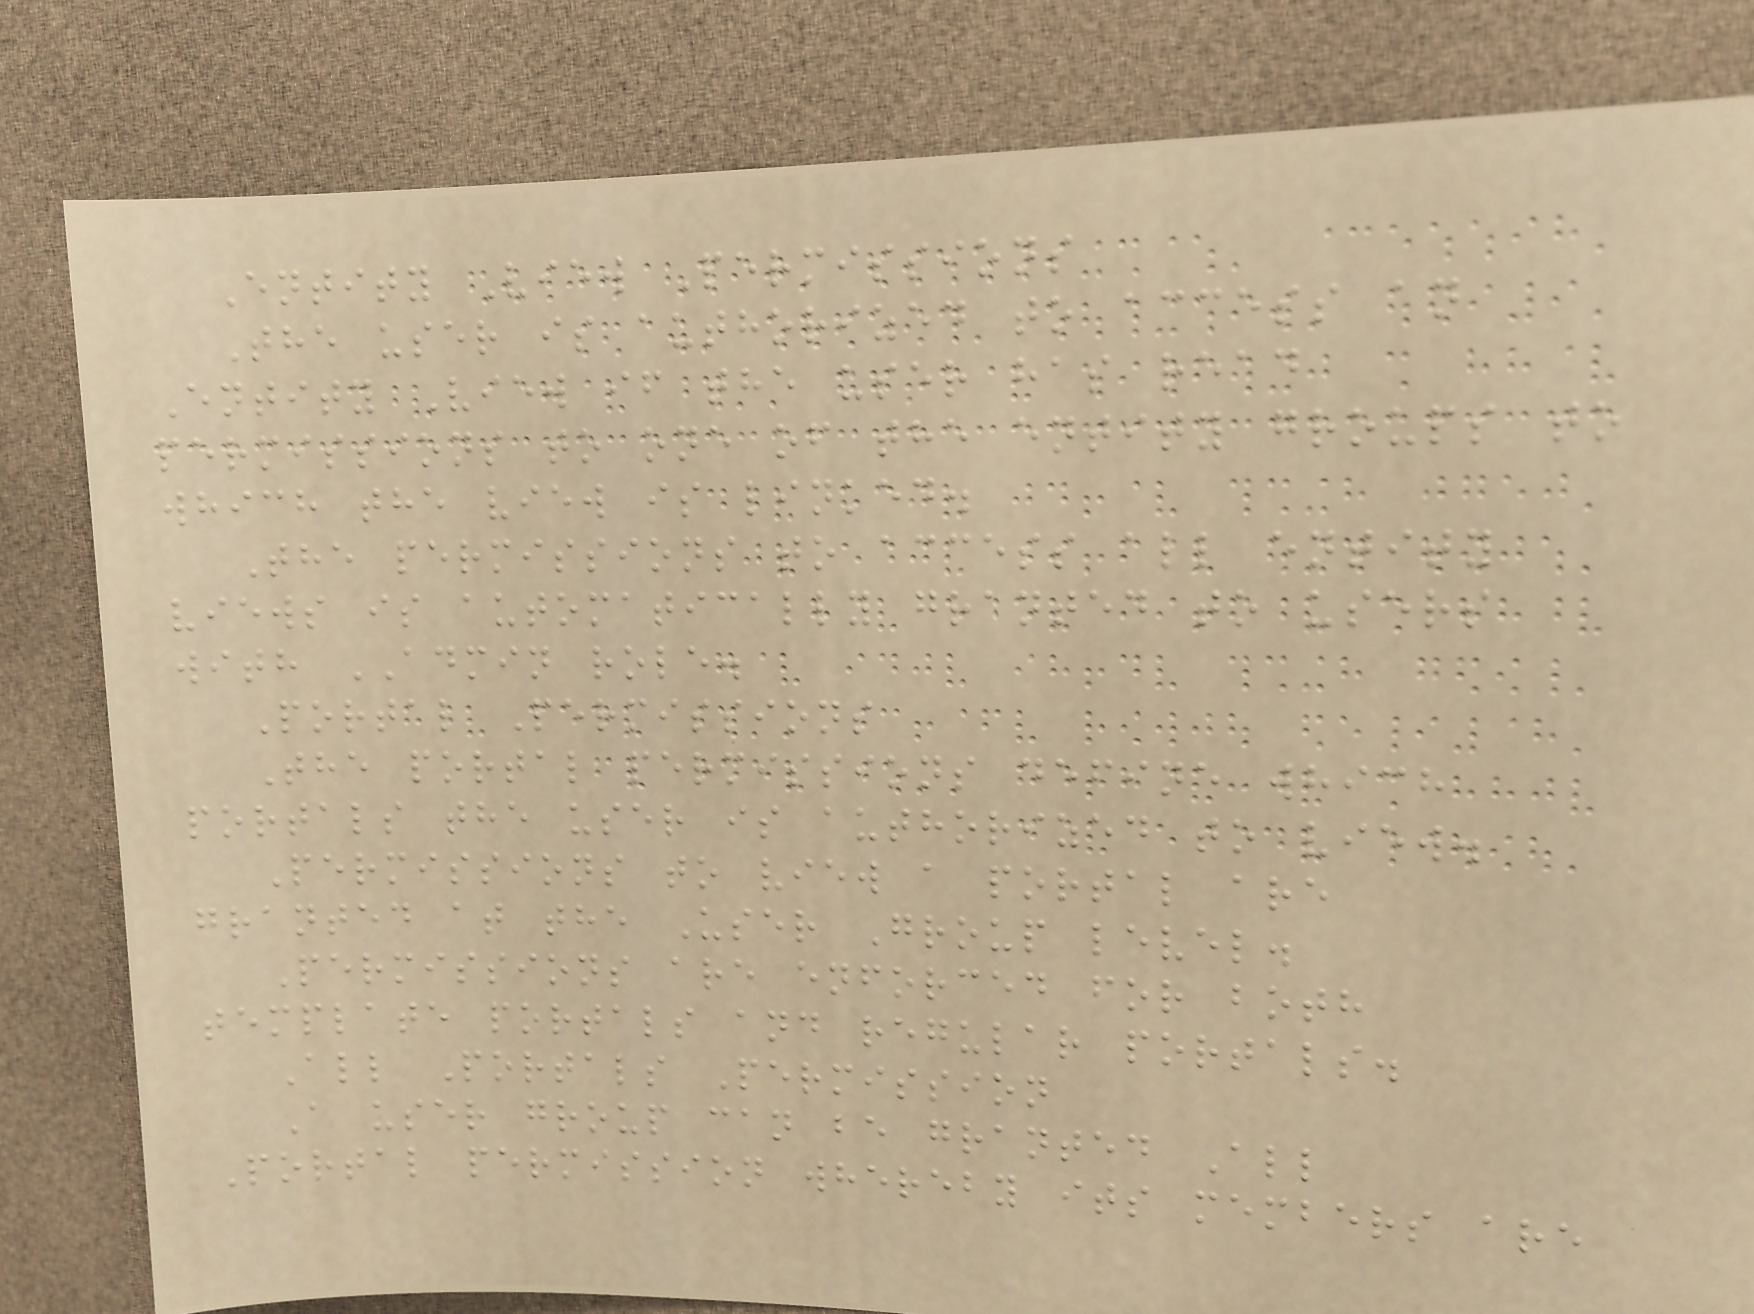Entity View Permissions
The user is authorized to access an
Entity View if the user has read
permissions to one of the entity groups to
which the view is linked.
The permissions to access all entity
views is automatically granted to users
with ADMIN role.
Portal Permissions
The portal permissions define which
portals the user is authorized to view.
Permissions to view a portal are
granted at the User Group level.
Permissions are enforced for both
template portals and regular portals.
All Portals Permission
A user group can be granted All
Portal permission whereby its members are
